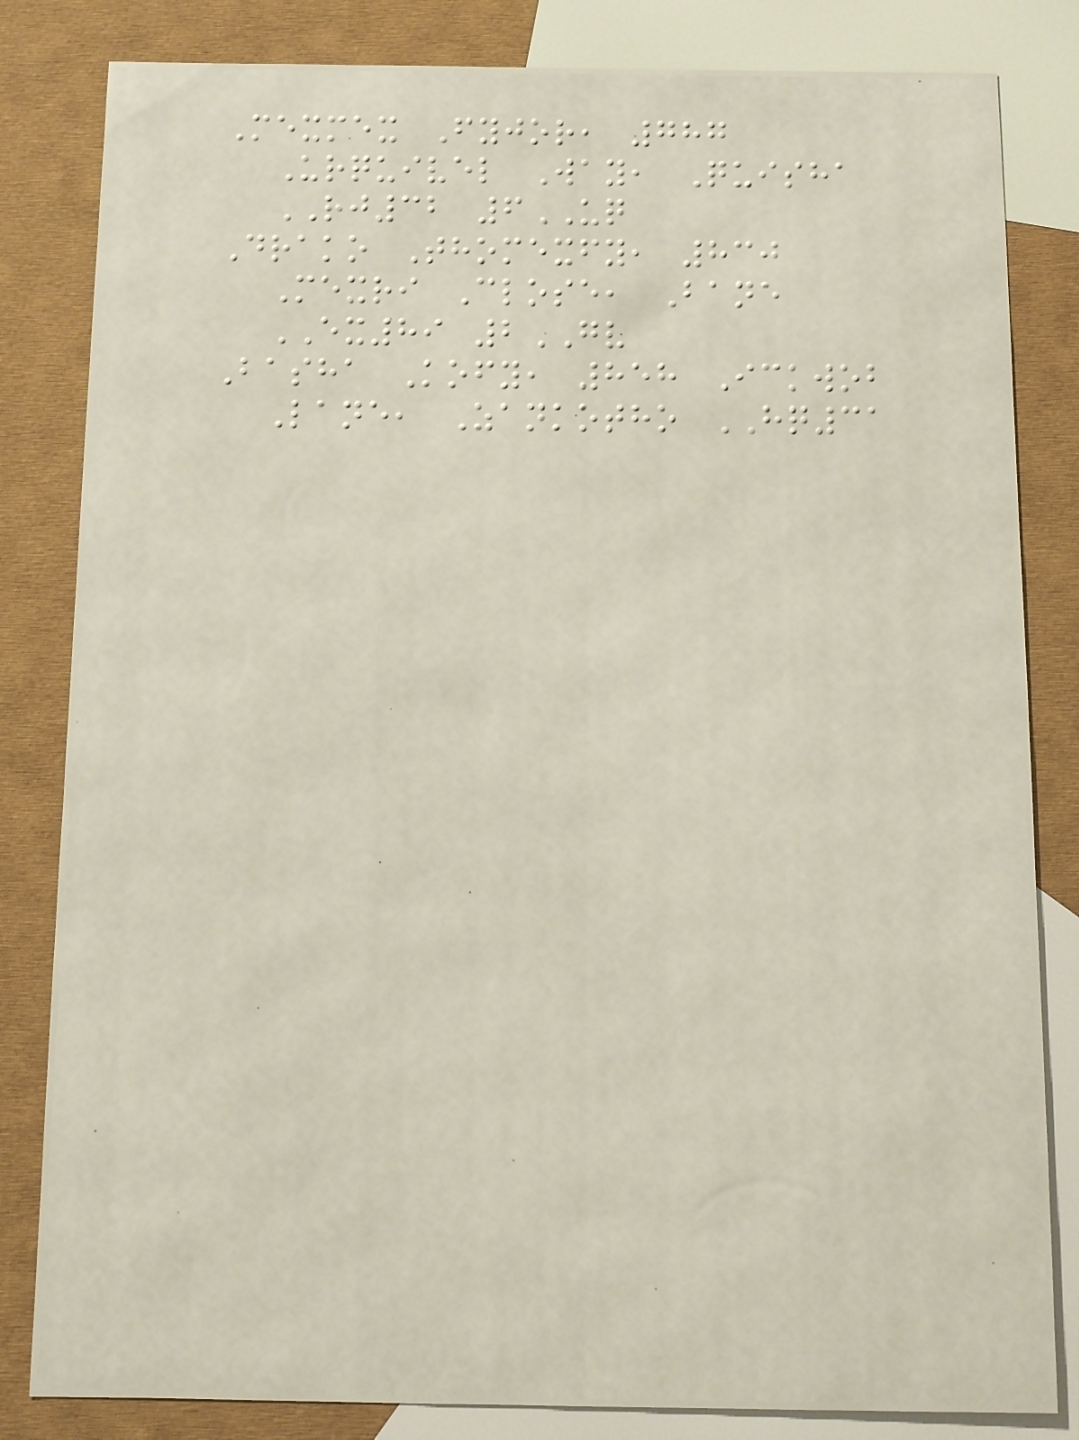Mexmex Fyjor, 787
Urquivel Way, Quisha
RJ32 6UQ
Drako Thomexfy, 830
Mexri Close, Bane
EX89 2GV
Basha Kofy, 858 Ickwob
Lane, Zankotho HQ31
